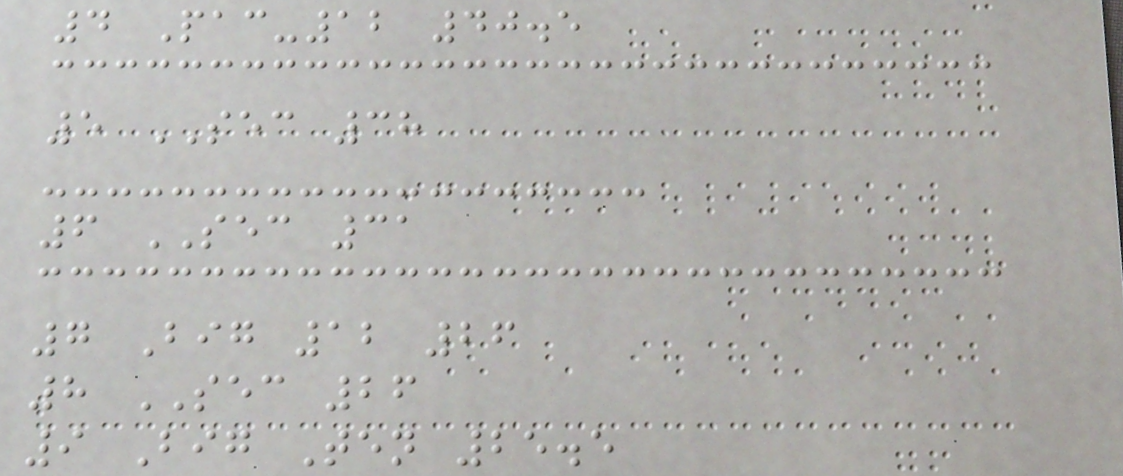4 Pac-12 40.5
5 SEC 38
6 SEC 31
7 Big 12 26
8 SEC 26
9 Big Ten 25.5
